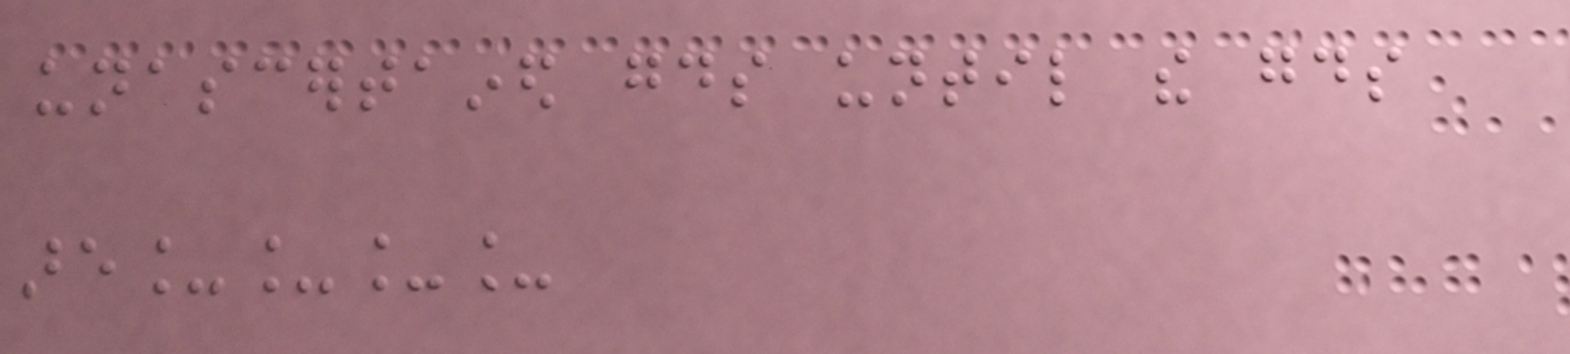unascertained goods until the goods
are____
